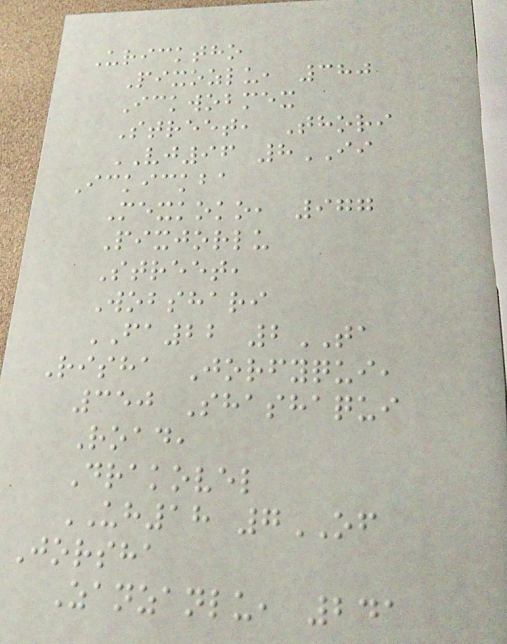Uricktho
Pixozlu, 380
Ickwobmex
Street, Thori
VJ96 8II
Ickickba
Mexkoko, 977
Pixjorlu
Street,
Wobshari
FA22 2TA
Risha Jorfyqui,
350 Shashaqui
Road,
Drakovel
UH18 7OF
Jorsha
Zanzanlu, 241
